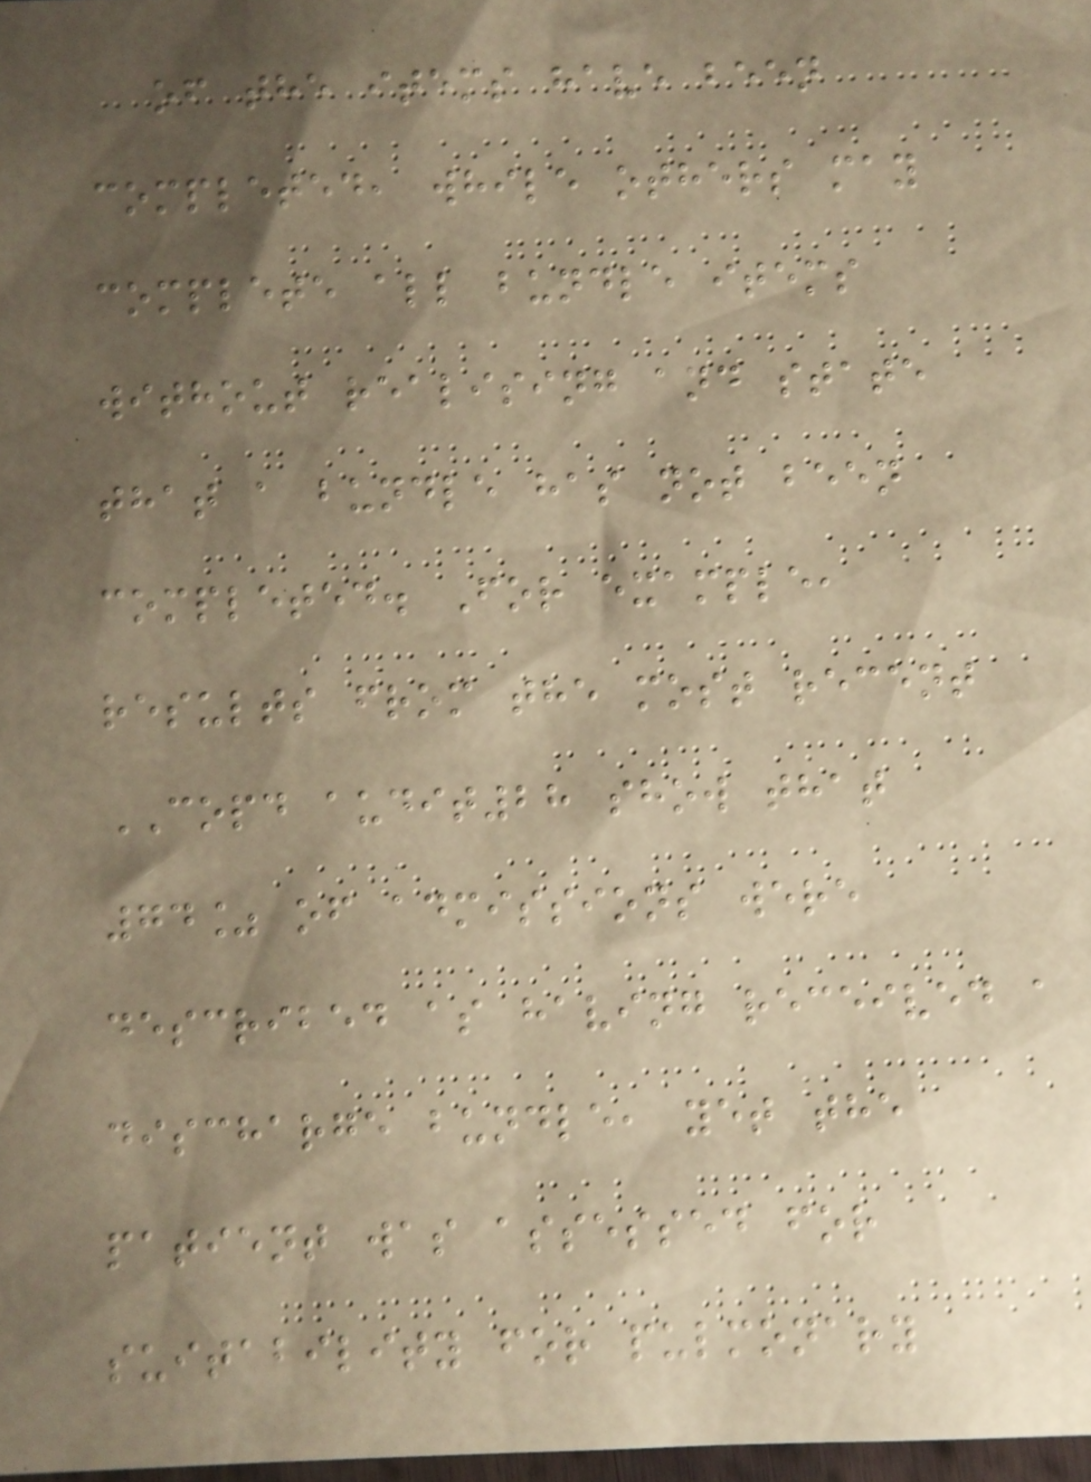of the items have been
completed, while others may
complete all bundle items
without realising and state
that a bundle has not been
completed. For example,
results from the most recent
COPD audit28 show that
74% of admissions were
described as having received a
discharge bundle, yet the
patient was assessed for
suitability for pulmonary
